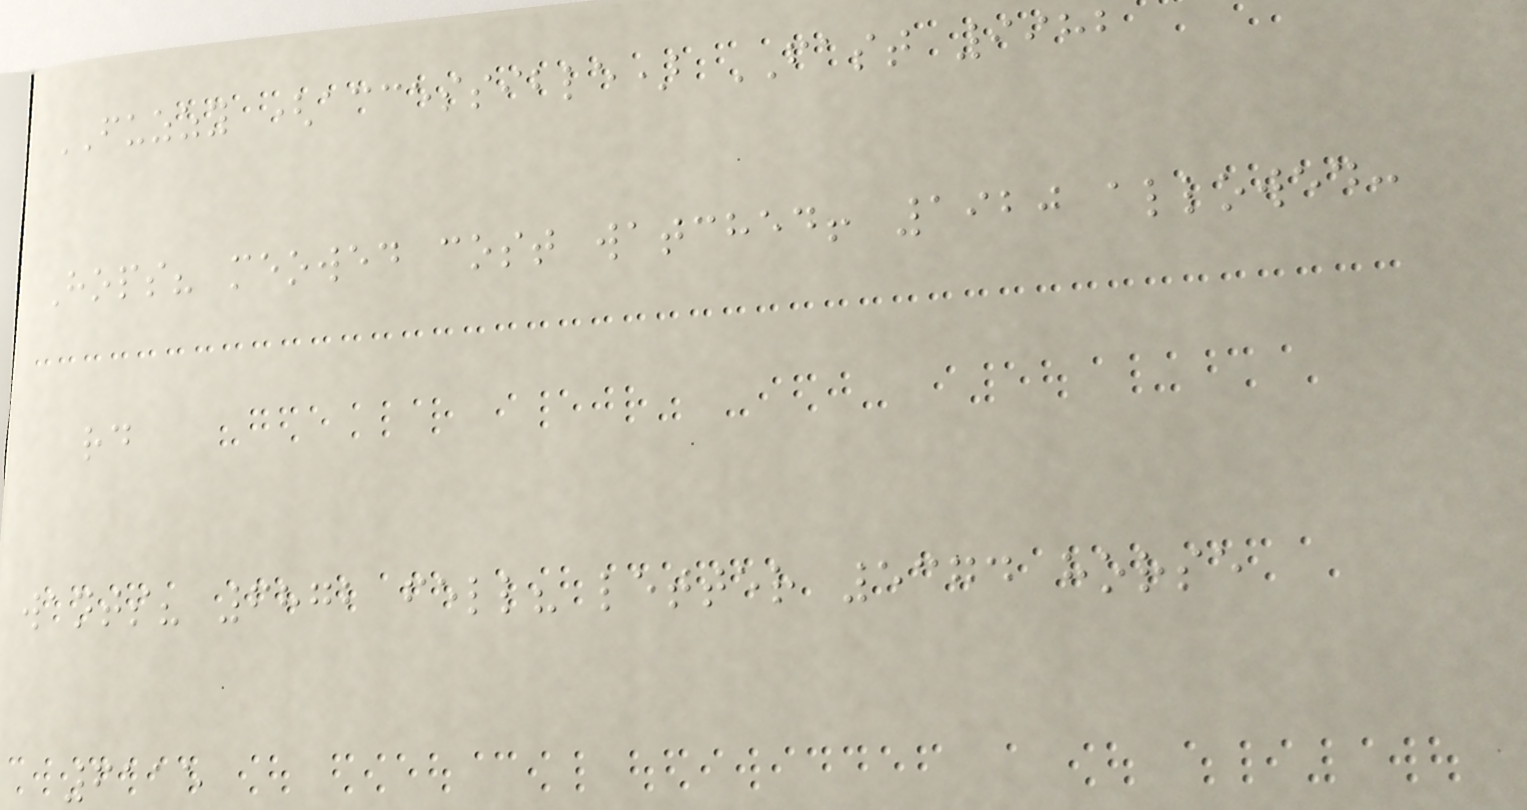FUZZY (accessible) FAST 9982
Hops? meowed cost watched! 1920 allowed:
rd
wants? 6872 fell? letter 5374 horse
6115
